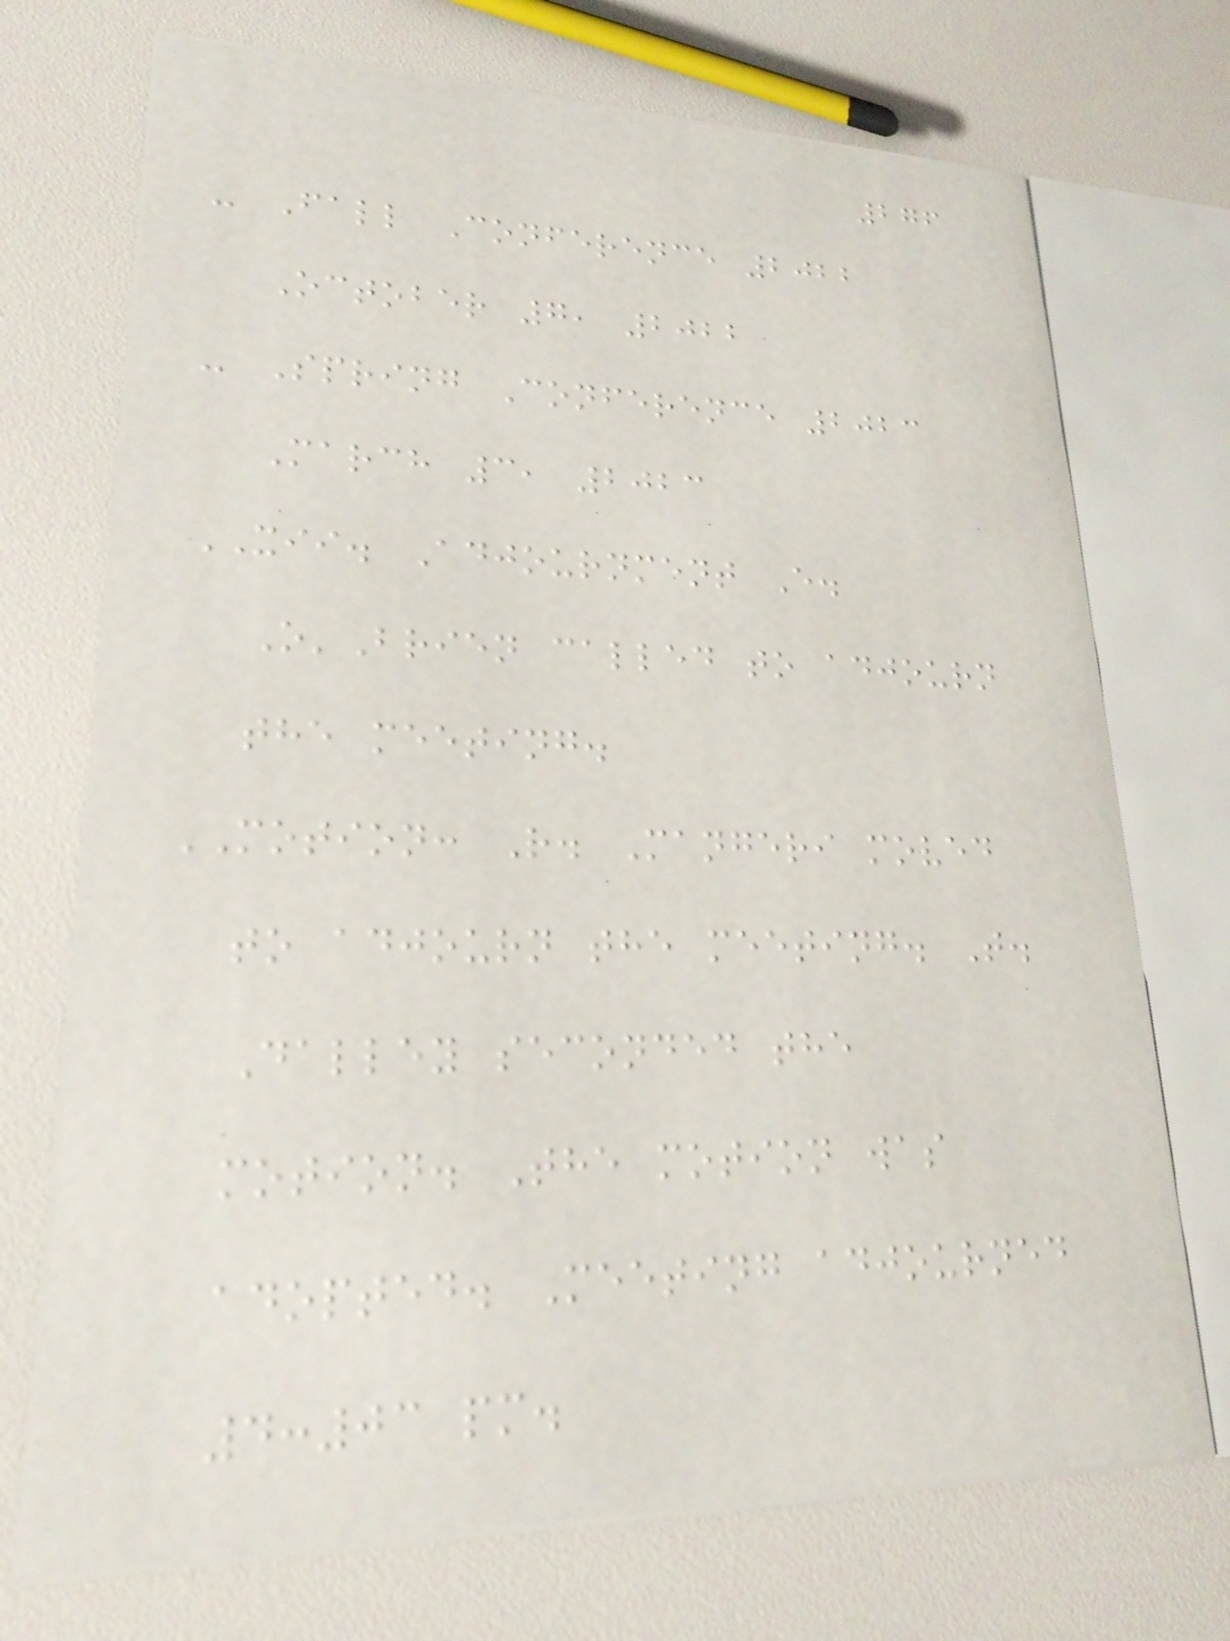276
- Fall Conference 2022
October 7, 2022
- Spring Conference 2023
March 3, 2023
XII. Adjournment E.
O'Brien called to adjourn
the meeting.
MOTION: R. Mangeri moved
to adjourn the meeting. T.
Dalley seconded the
motion. The motion was
adopted. Meeting adjourned
4:03 pm.
